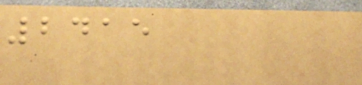2415
